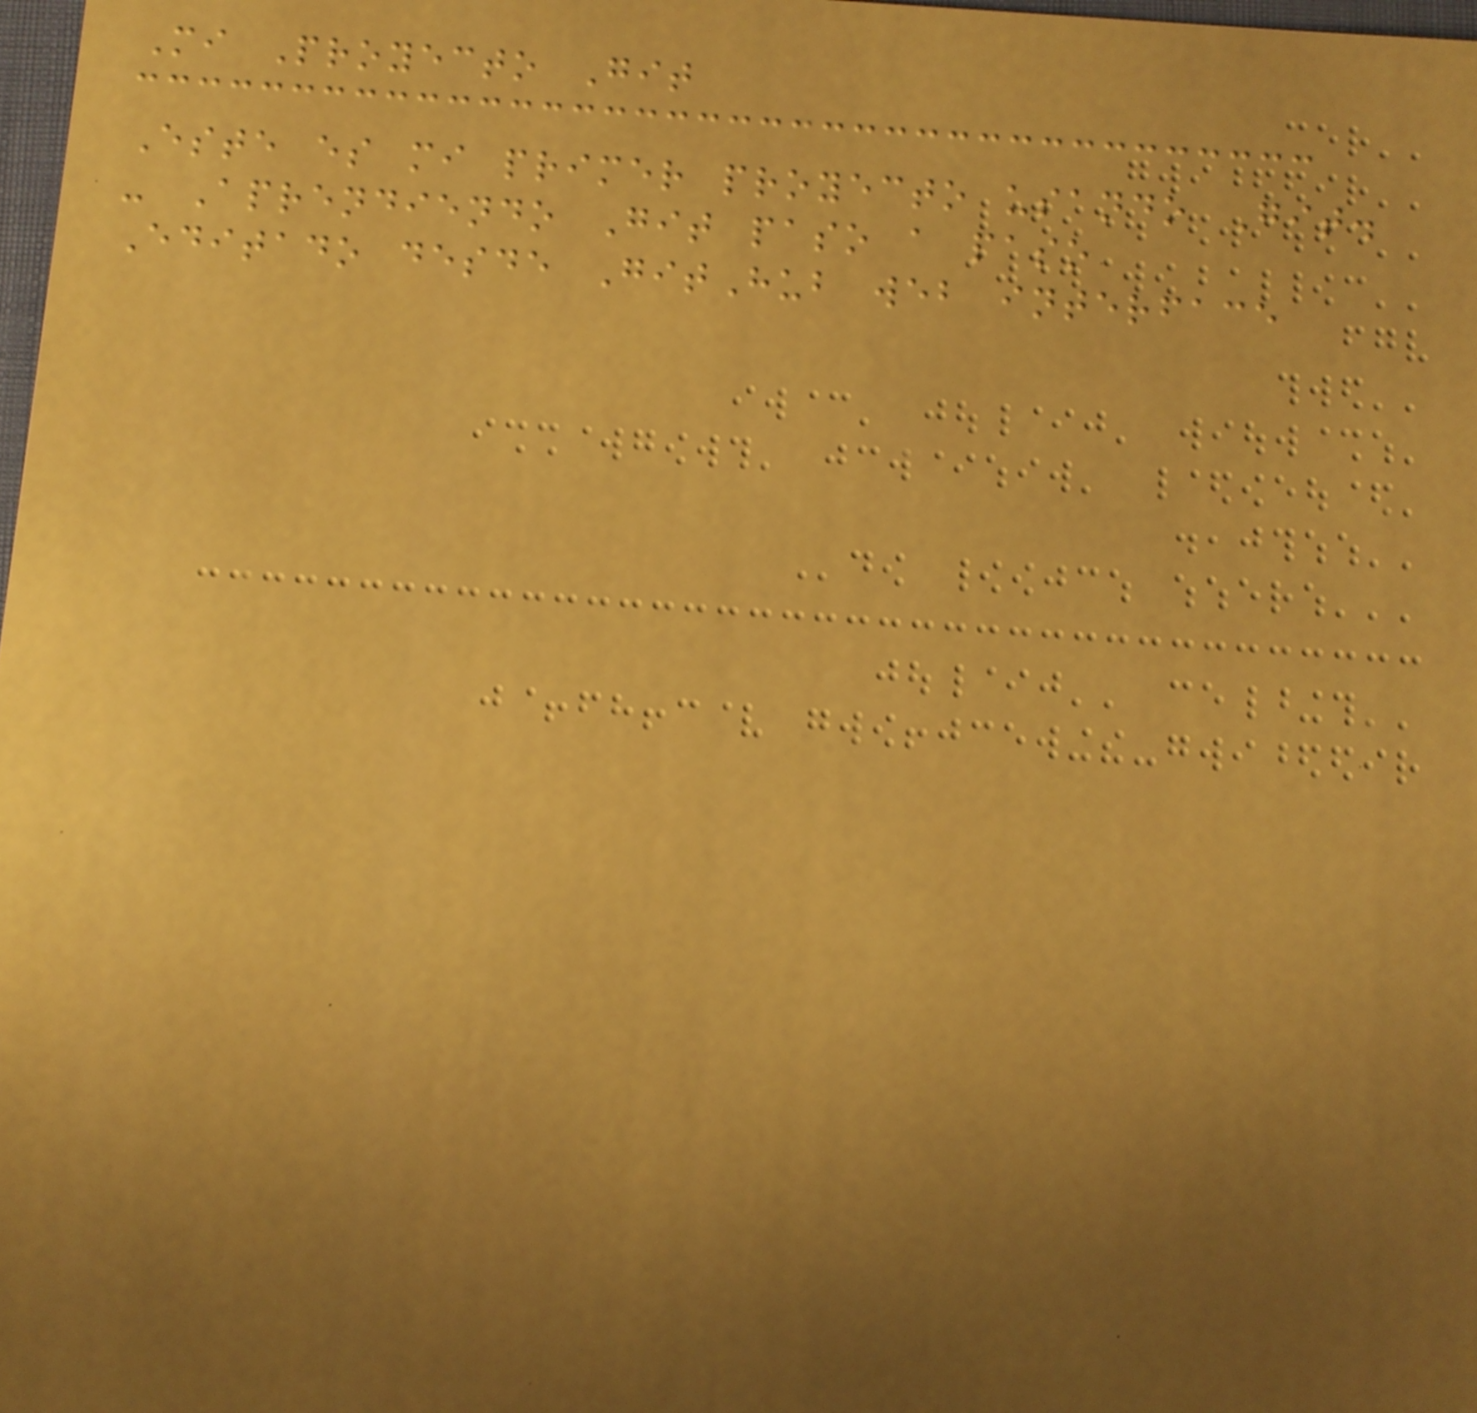Mi Proyecto Git
Este es mi primer proyecto usando Git.
- Aprendiendo Git paso a paso
Editado desde GitHub web interface
